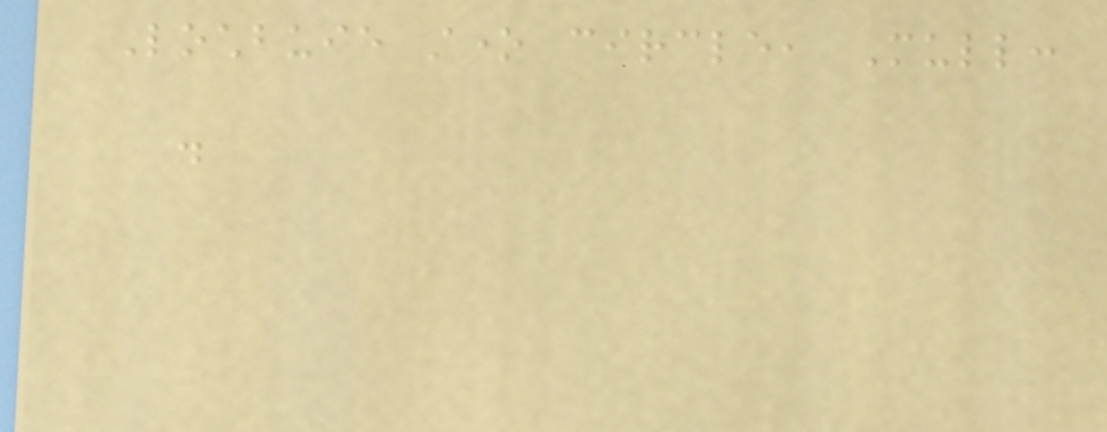Lochbuie stone circle, Mull:
.
